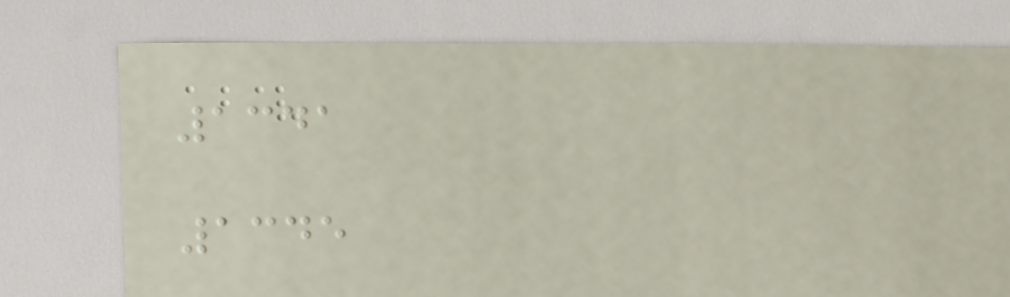1341
1345
